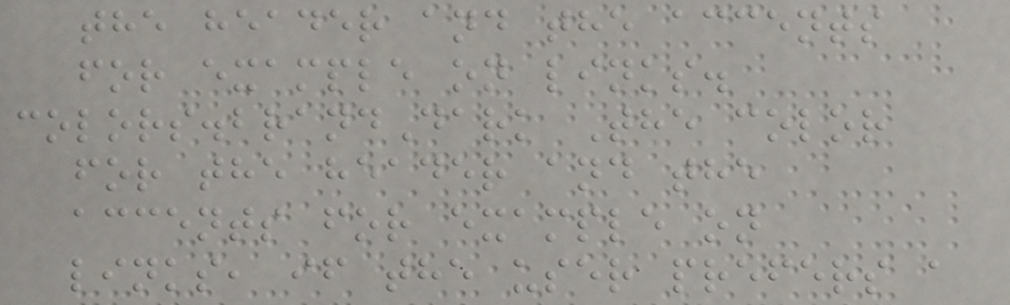the header and the accents
for example on links.
colors.brandDark The color
for the header and the
accents for example on
links, if the user prefers a
